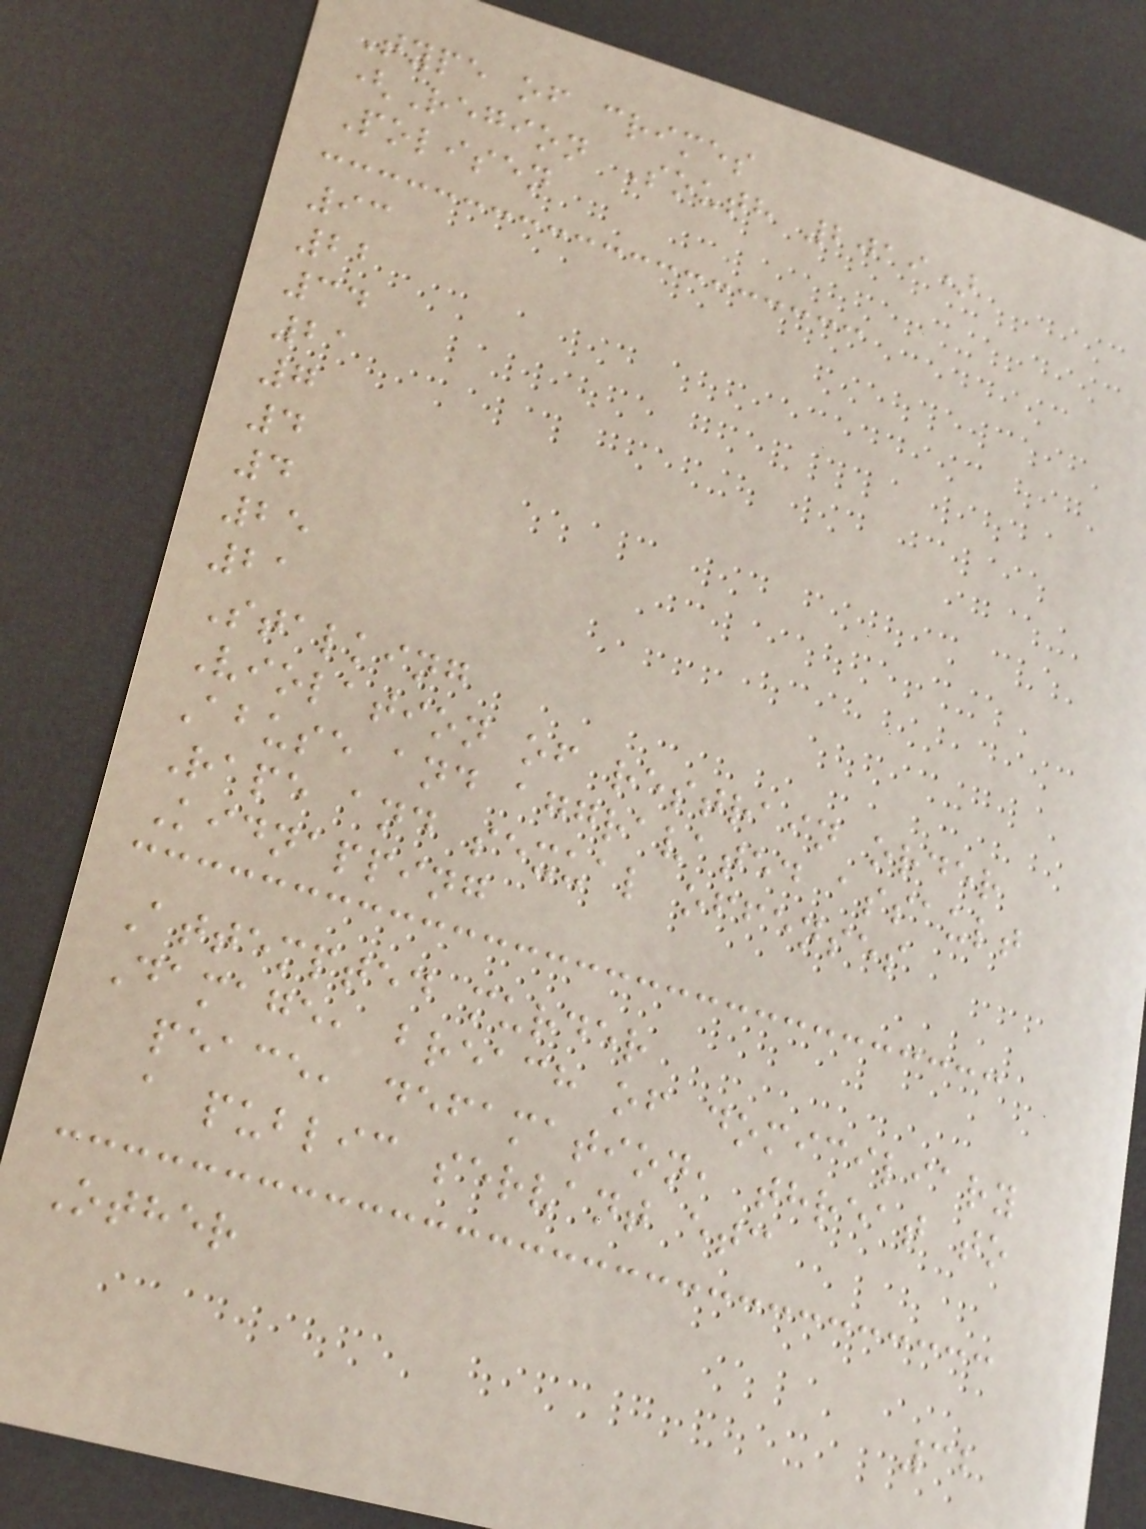Type of crimes
(Region South 2019)
Polisen
93
22
34
21
7
4
4
25
21
Stalking
Violation of restrain order
Abuse and aggravated assault
Rape and sexual offenses
Kidnapping
Attempted murder
Damage, breach of domiciliary
peace, defamation, threat to
a public servant etc
Other
32
